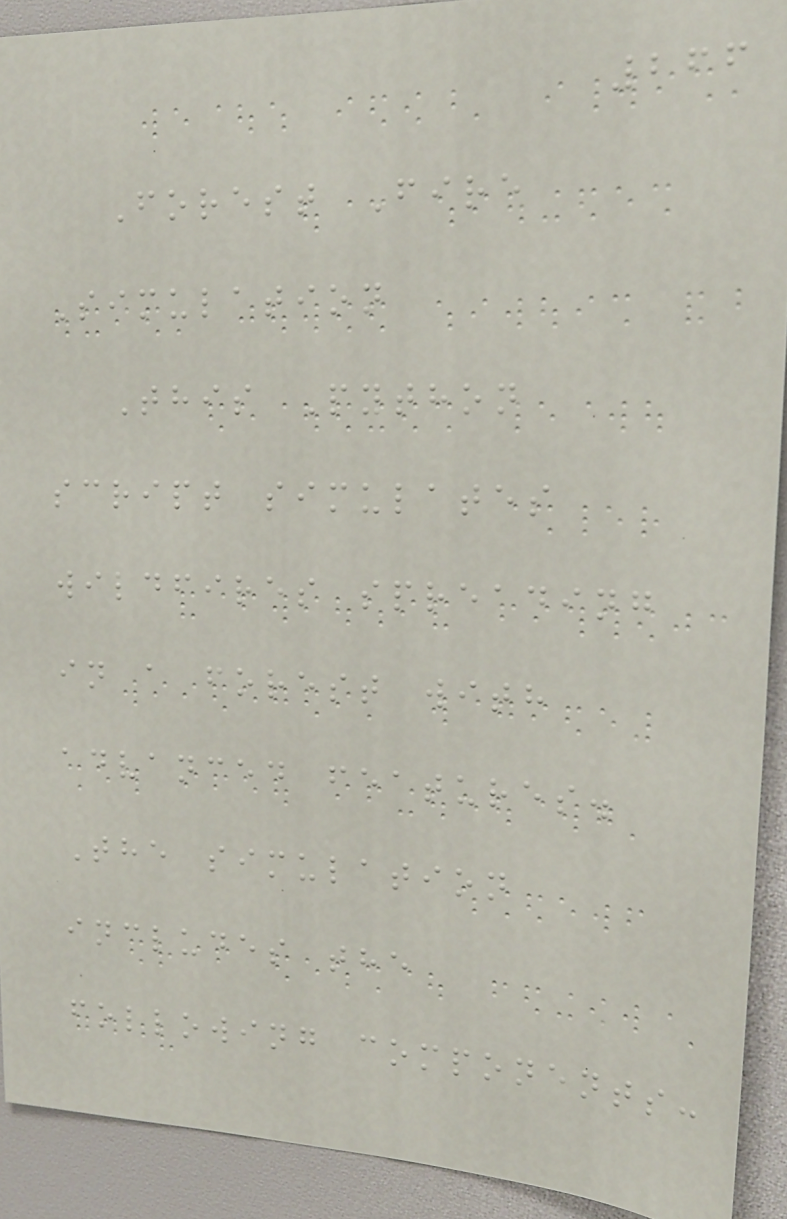266
Forest Fire
Simulation
This Python
script simulates
wildfires spreading
in a forest with
advanced features.
The simulation
includes the
following components:
